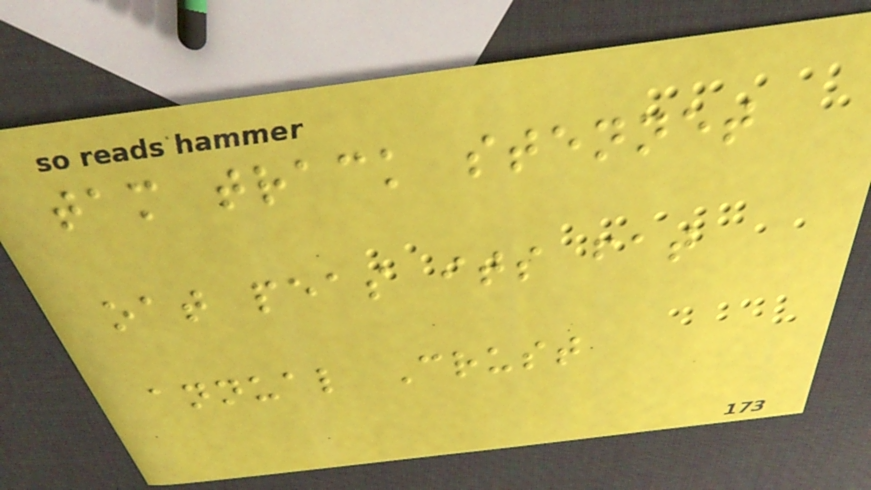tam track stennet
oat peas its fat
annual Crust
